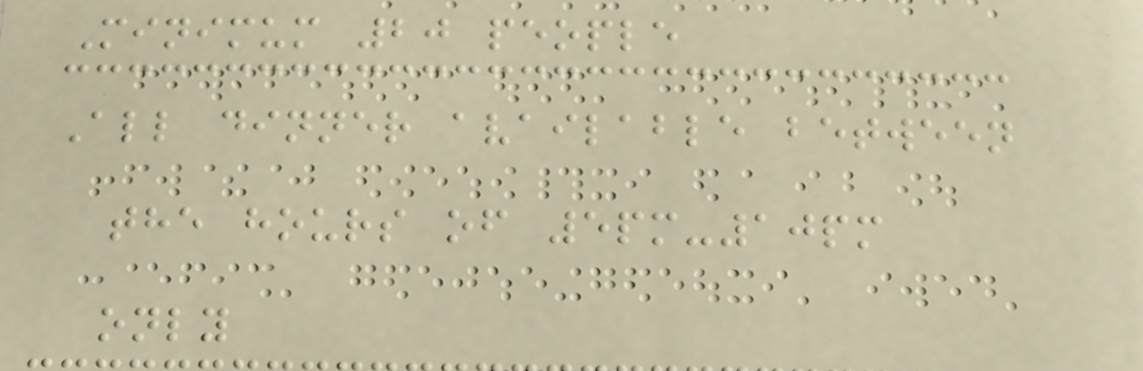Minimum 20 people
All dinner available between
the hours of 5pm-10pm
only
